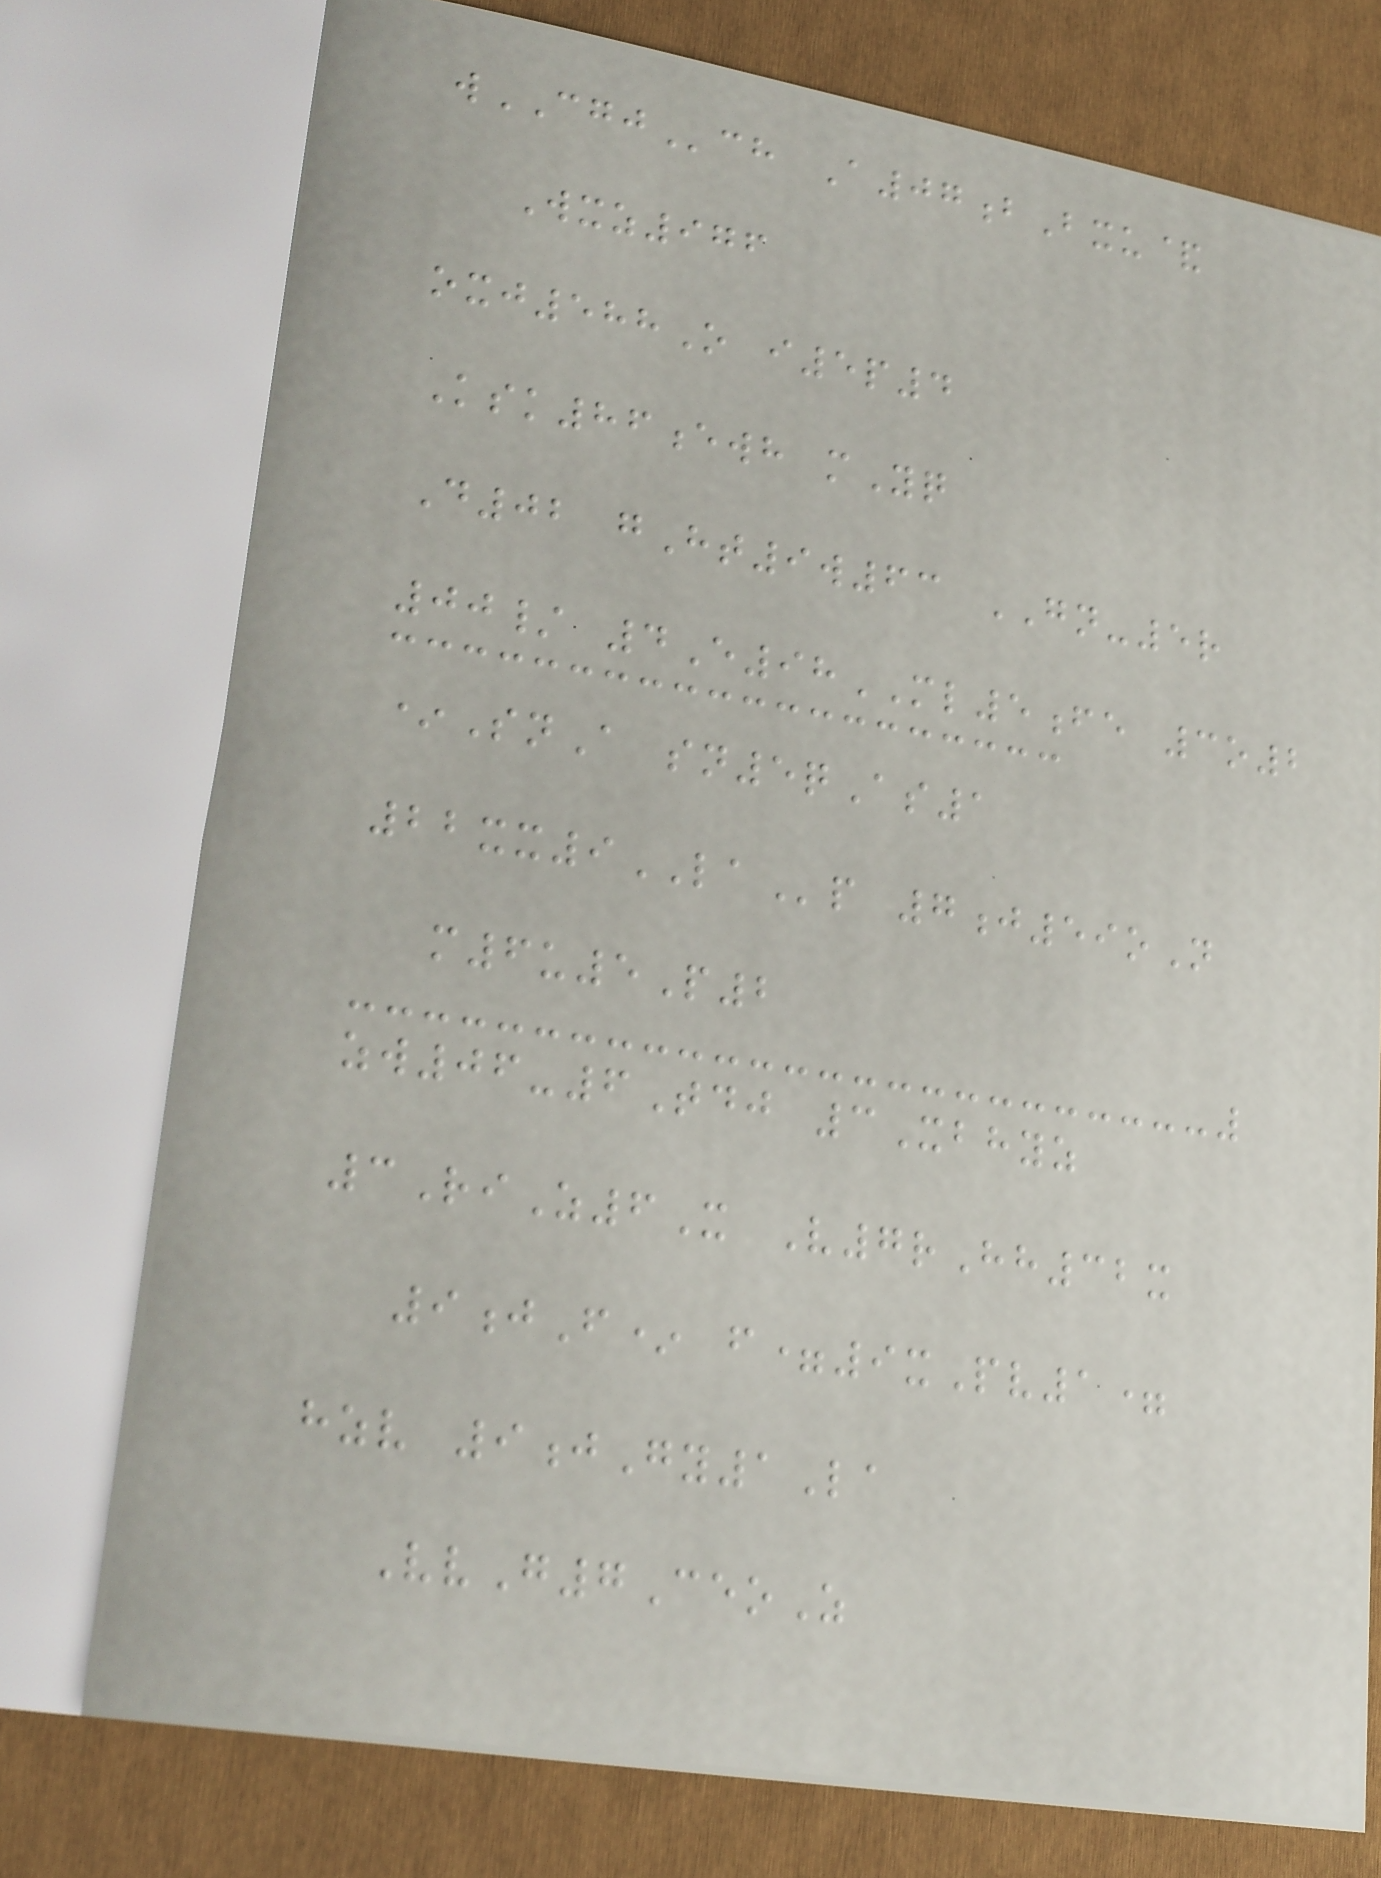wCGJch A07bBxu&
Wxz976
oxj588O i5p4
Ksk86ewh mYq
D02 gHt9w63 GN-5r
00/ 4E98ML5fe 3o2
*SnA sn5qAs1
22xx9LAp 7j59oN
m6u5P2
zw06-6Tdj 3Xbhyz
3RiZ6X V7rHh32x
9jF* f=9xPv1=
hzv 9jGy1La
VvG7CeoZ
